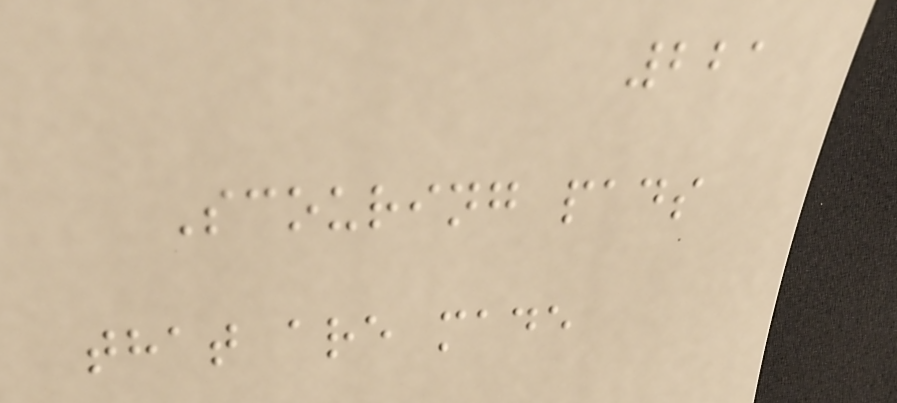221
Scouring pads
that are made
